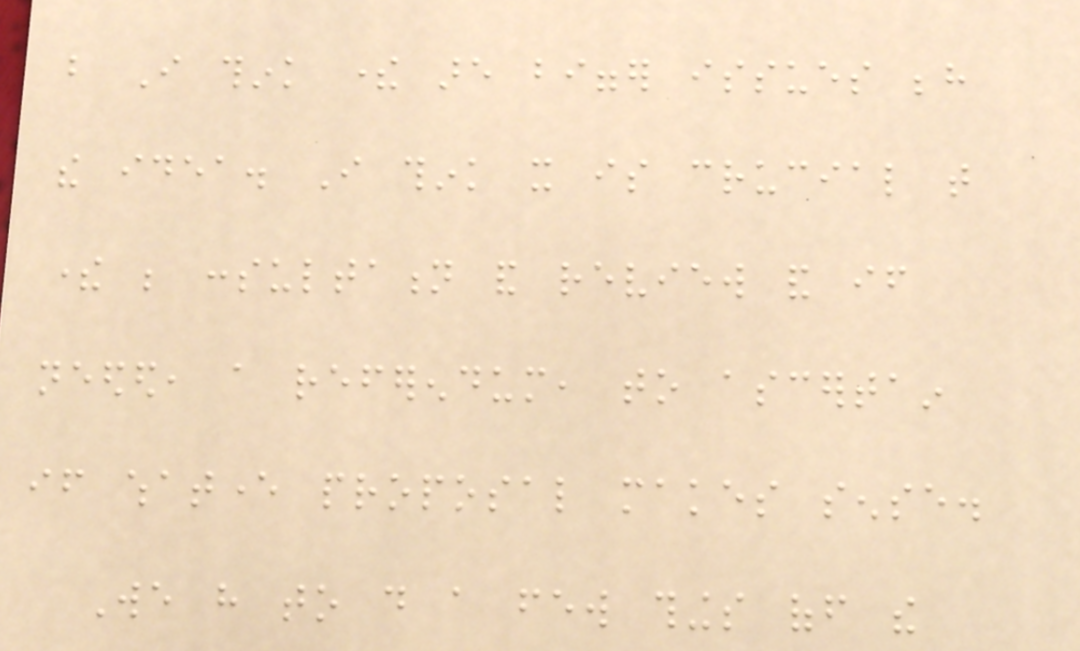but I think there are bigger issues behind
the idea. I think it is crucial that
there be consultation and review and if
needed, a referendum, to ascertain
if whatever proposal makes sense.
We have to do a few things off the
